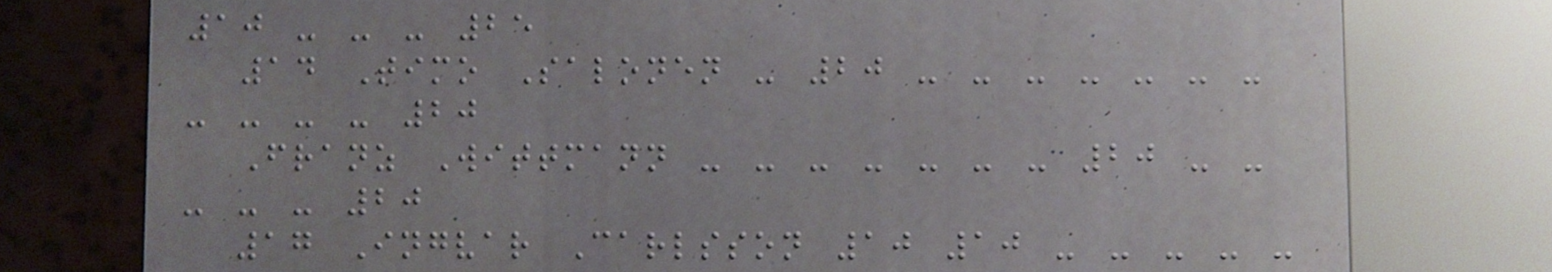10 - - - 25
14 Timo Salonen - 20 - - - - - - -
- - - - 20
Franz Wittmann - - - - - - - 20 - -
- - - 20
17 Ingvar Carlsson 10 10 - - - - -
